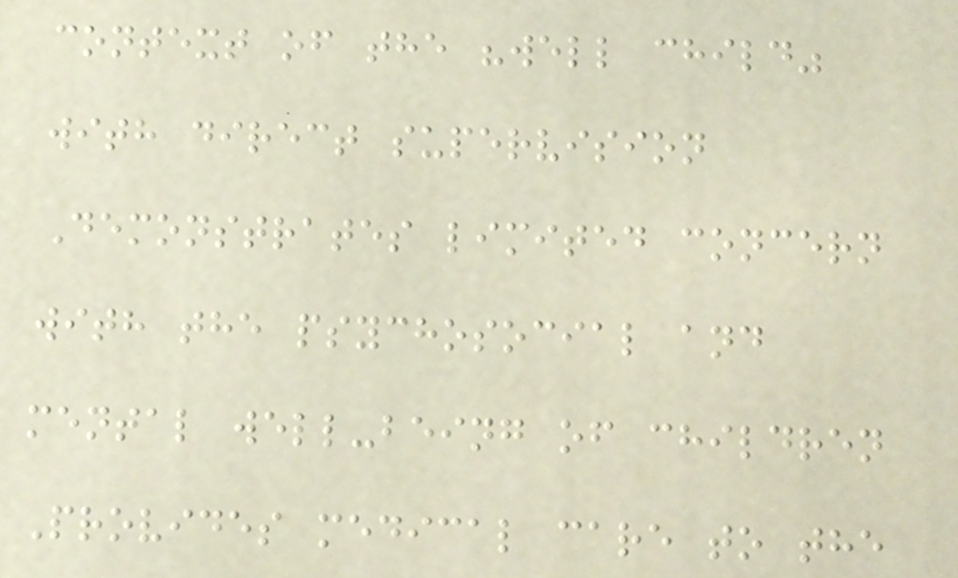context of the "well child"
with direct supervision
Demonstrates limited concern
with the psychosocial and
mental well-being of children
Provides medical care to the
